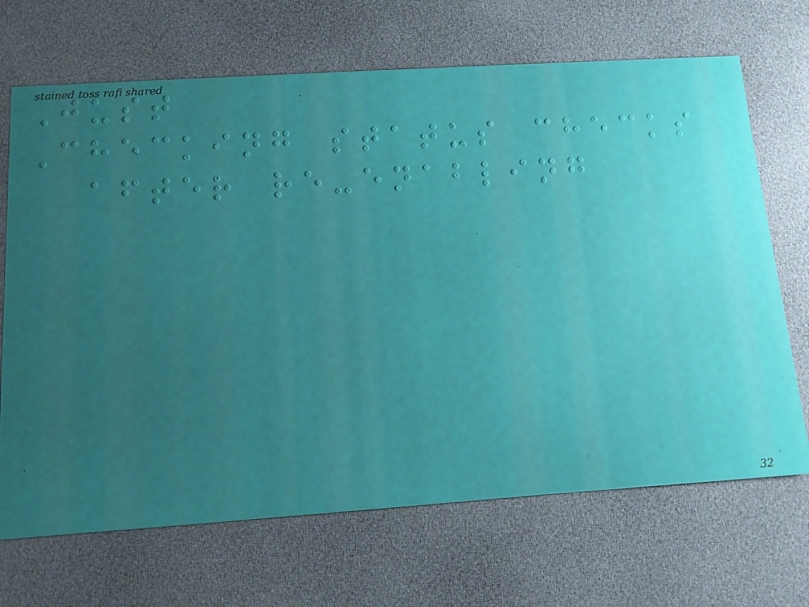Just
Checking status checks
after re-enabling
